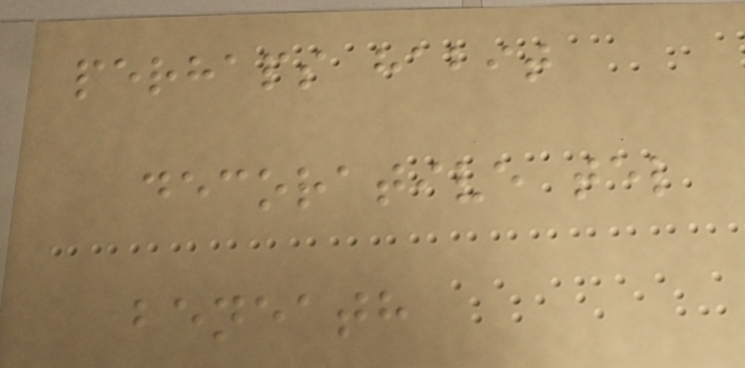perhaps habit
decorative tel
beneath
